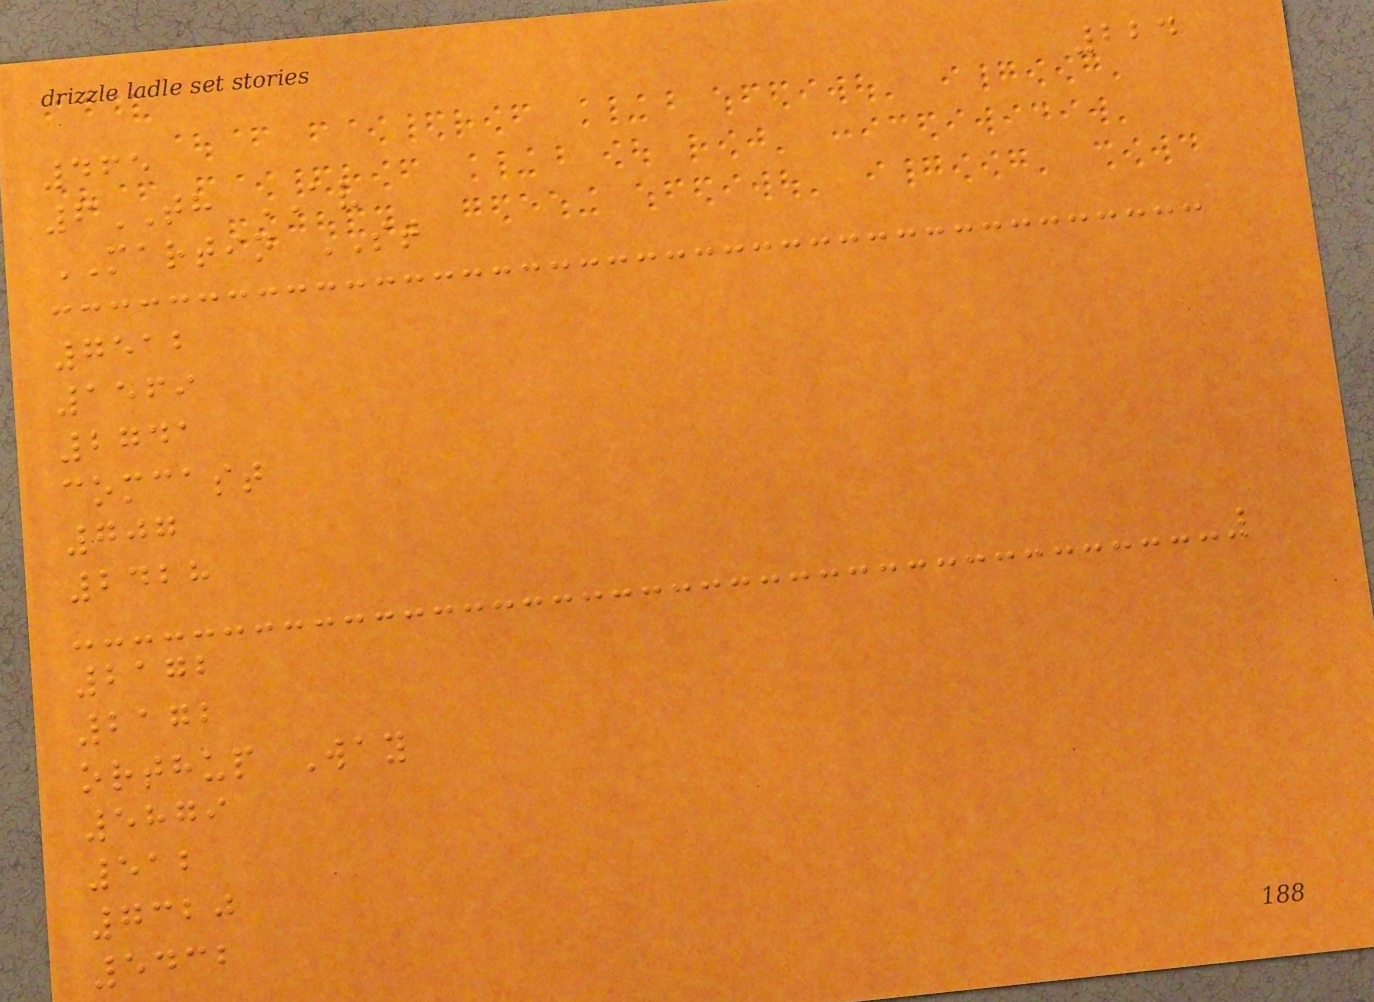224
465
6TH AV
MARTIN ST
7512
1569
2741
comcast
707
2428
2172
2172
orthup Way
5879
512
7320
5432
